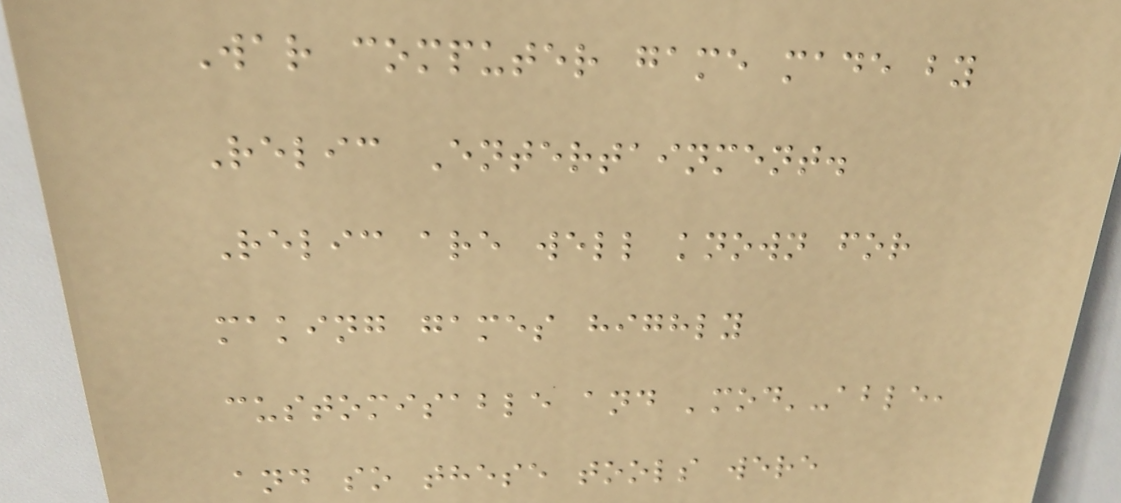War computer game made by
Relic Entertainment.
Relic are well known for
making games highly
customisable and 'mod'-able,
and so these tools were
